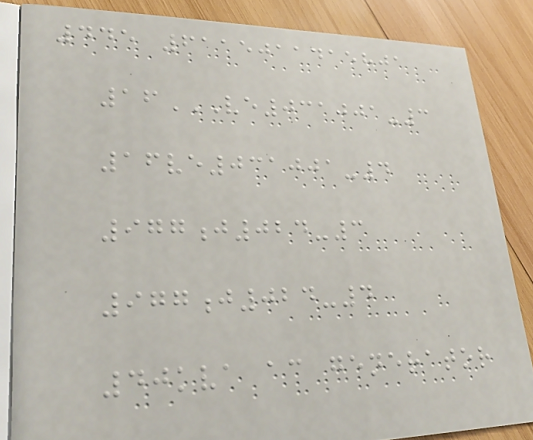445 6115011415801
16VE031001-3
16VE031001-4
977J024-3
977J024-4
40KVA AC GENERATOR
